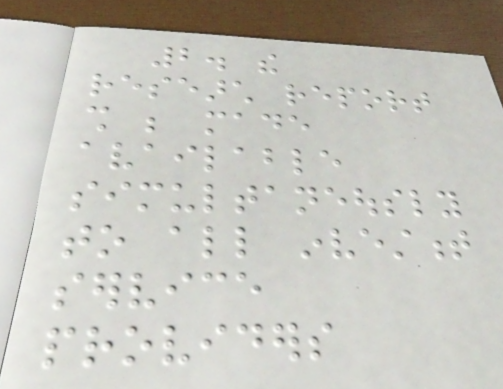2. the
research report
shall be made
available
simultaneously
to all investment
service
providers
